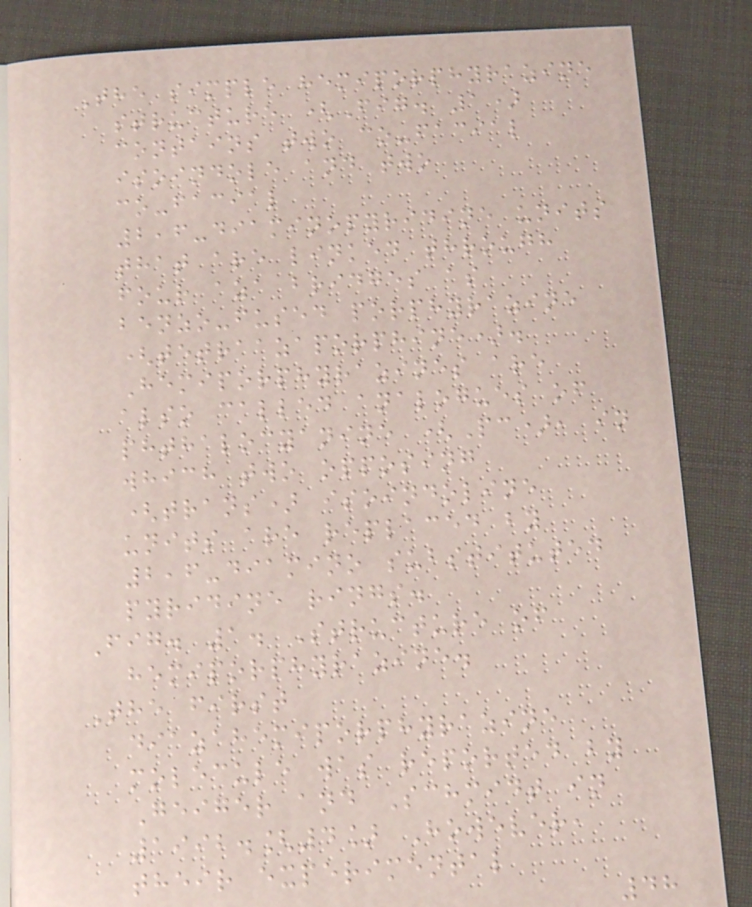The simple hemiporphyrazine
structure (Fig. 1)
contains two co-facial
isoindole and two
co-facial
2,6-diaminopyridine units
that are linked through
four aza bridges as
benzo-fused porphyrazine
(tetraazaporphine).
Hemiporphyrazines are
also called analogues of
phthalocyanine (Pc), in
which two opposing
(trans) isoindoline
units are replaced by
2,6-diamino substituted
pyridine rings.
Fig. 1. Structure of
hemiporphyrazine.
The first
diazahemiporphyrazine
molecule was reported by
Geiger and Schmidt in
1992.[4] However,
their experimental
48
